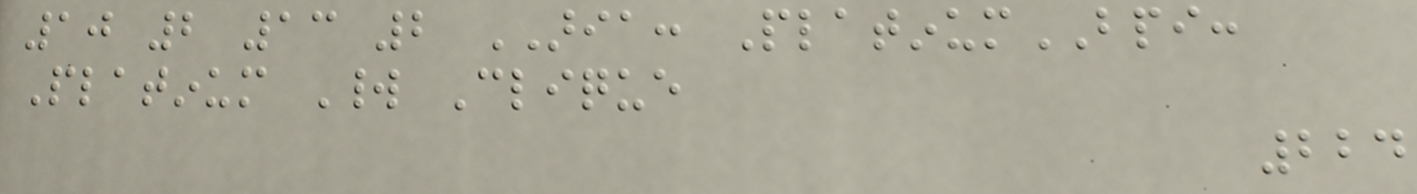10 2 13 2 ARIA: PlatinumBPI:
Platinum World Clique
224
